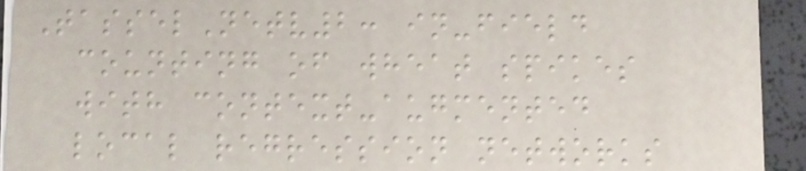TasselNetv2: in-field
counting of wheat spikes
with context-augmented
local regression networks
